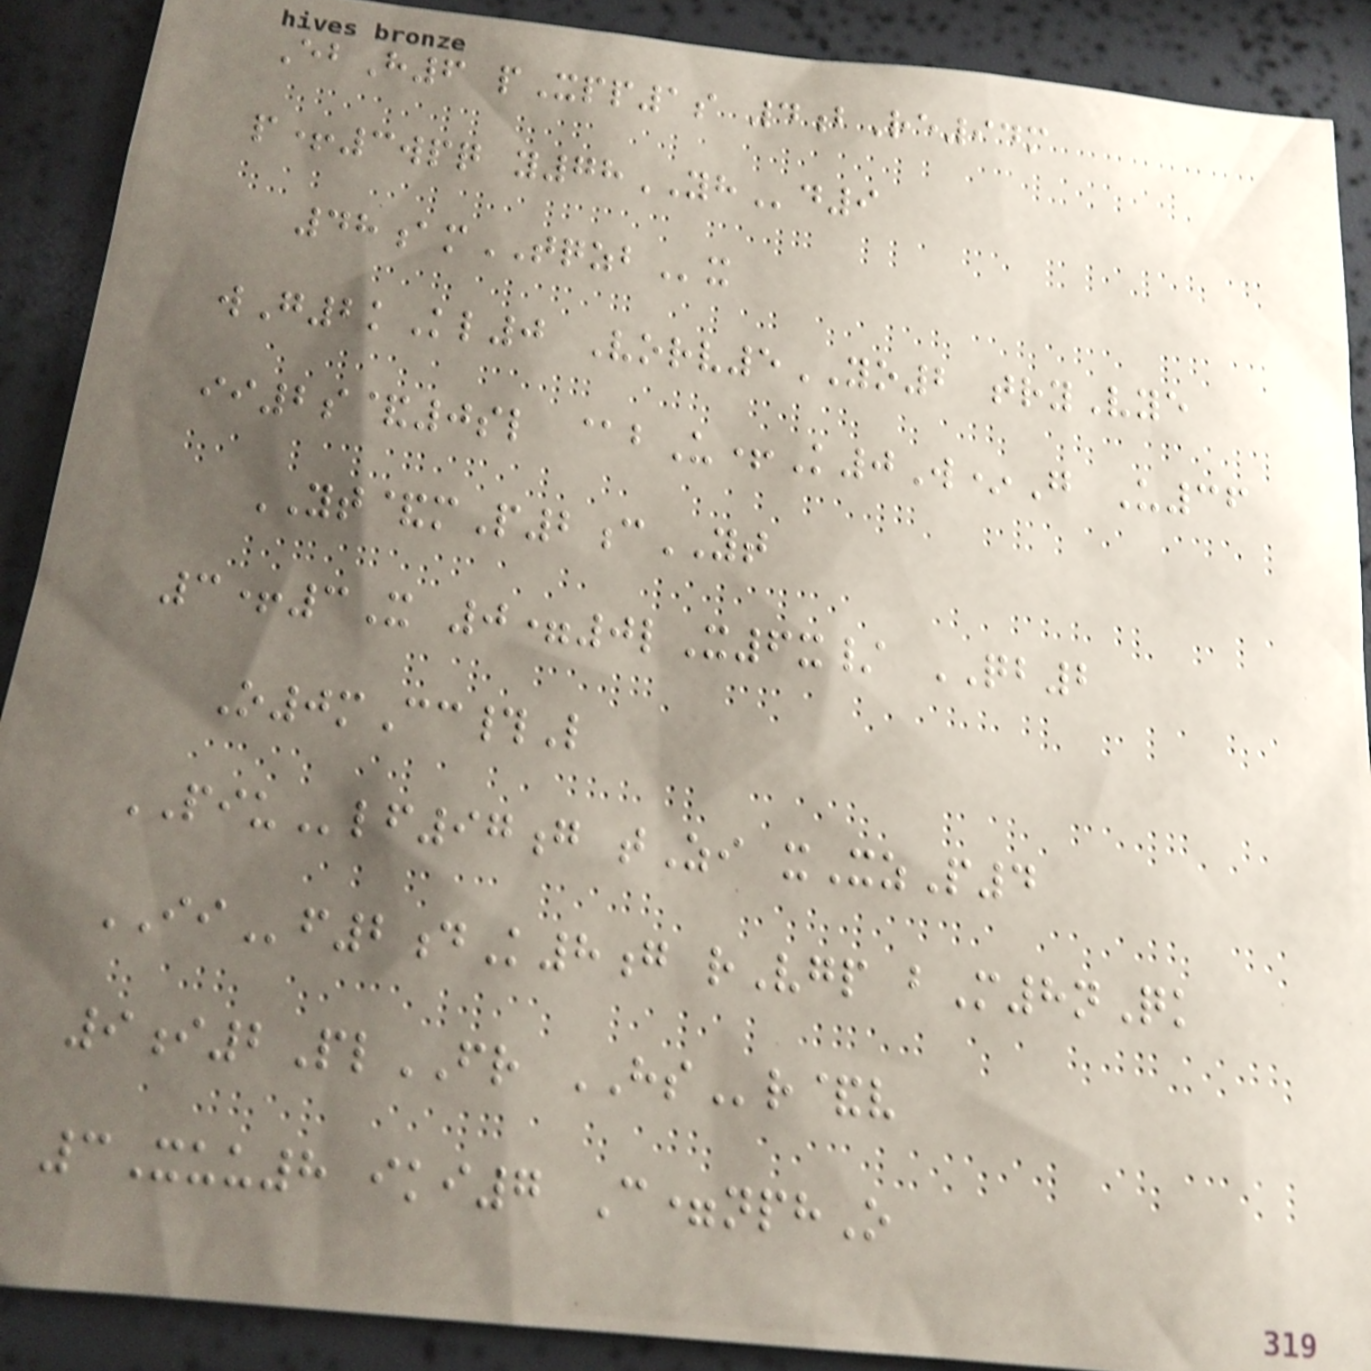EbH6 pXpp1s 4bRe94m
p+3wpq y78YHd9
48amTQZBx
wG2kKl0 Vorv5YO2 tryVye
ii2s&0sl @bU+K0W*G U36
YT&mP2cYT
3+3X 0=0lX6x/ QB2
O0mCc#L
PIUlf97g tZi xXzP4
IIf2dK8g rVgp bM8nQk
9i2PlFR HSr&v
3Xuu8 iki7 C=nphO
